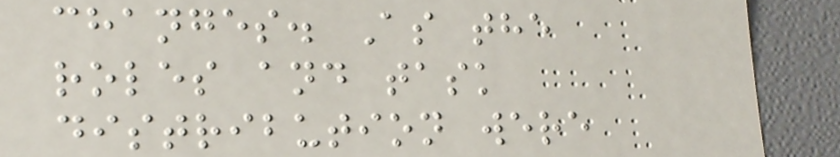changes. As the
roles and task
distribution were
